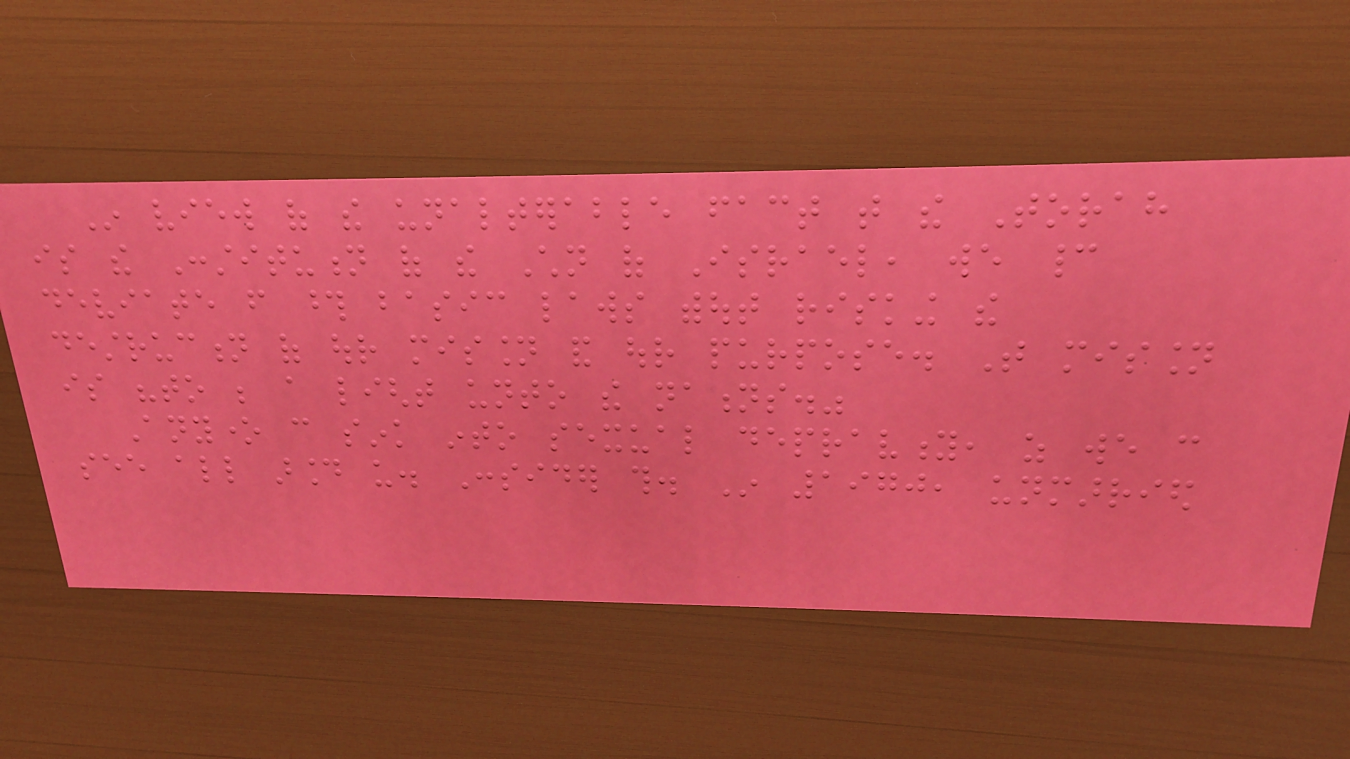In view of the unalterable fact that the Torah
is the Constitution of the Children of Israel, we cannot
deviate from those basic laws without risking the
destruction of our mission and our purpose. That mission
is "to be a light unto the nations."
Anyone can sink into sexual depravity, as we can
see all around us. Consider this. In 1970, unmarried
